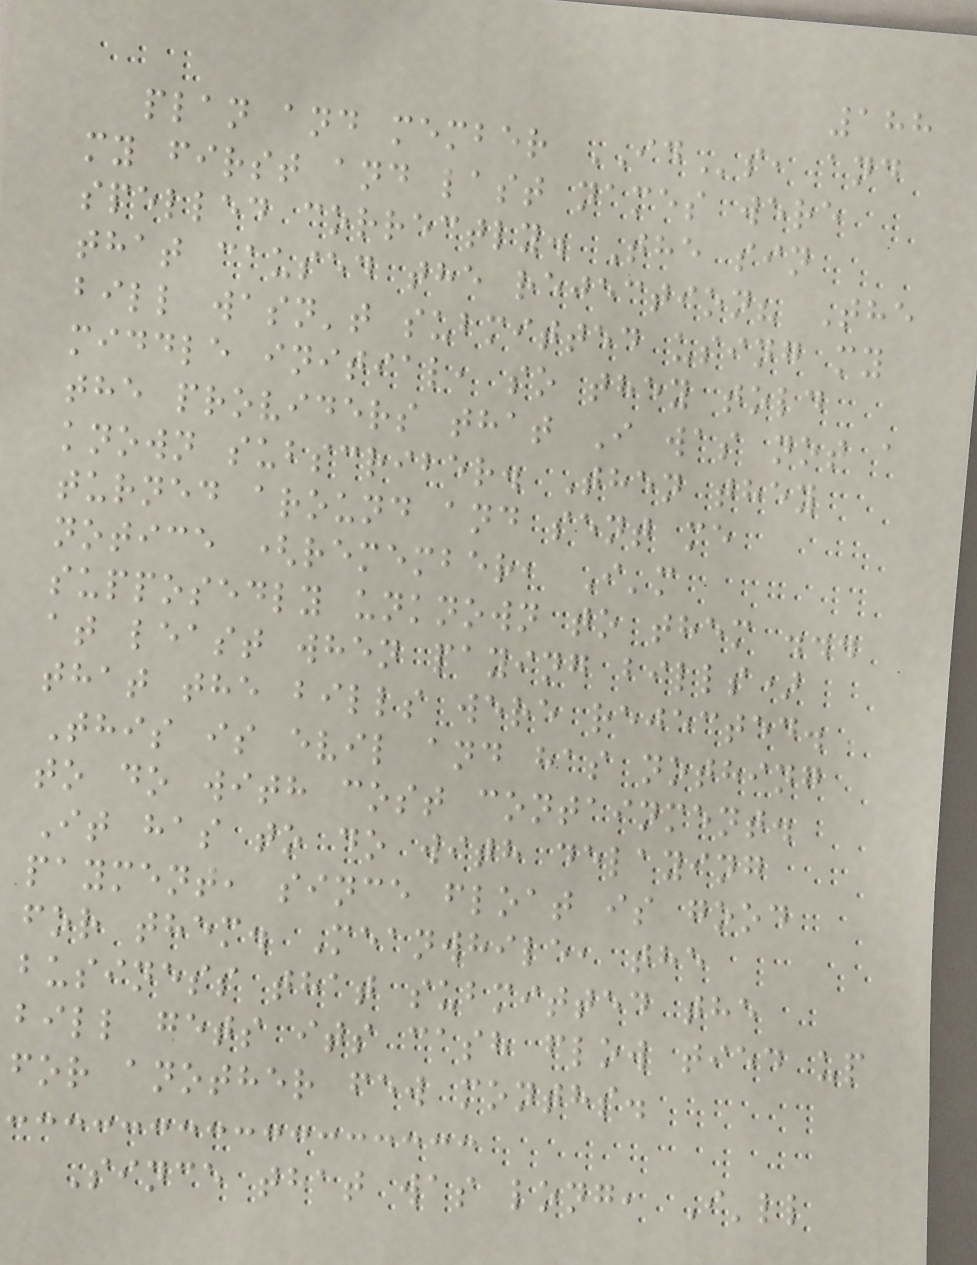188
plan and member IDs, and
my first and last names were
spelled correctly. The sin
that caused the rejection? The
bill wasn't submitted using my
middle initial, so they told
the providers that I was not a
known subscriber. Then they
turned around and sent me
notice (remember, I'm
supposedly unknown to them ...
at least when paying bills)
that the bills were rejected.
This is evil and has nothing
to do with cost containment.
It has to do with delaying
payment, since float is good
for them. Meanwhile, the
business that submitted the
bill gets its cash flow tied up
for another few months.
Since that was long, I'll
